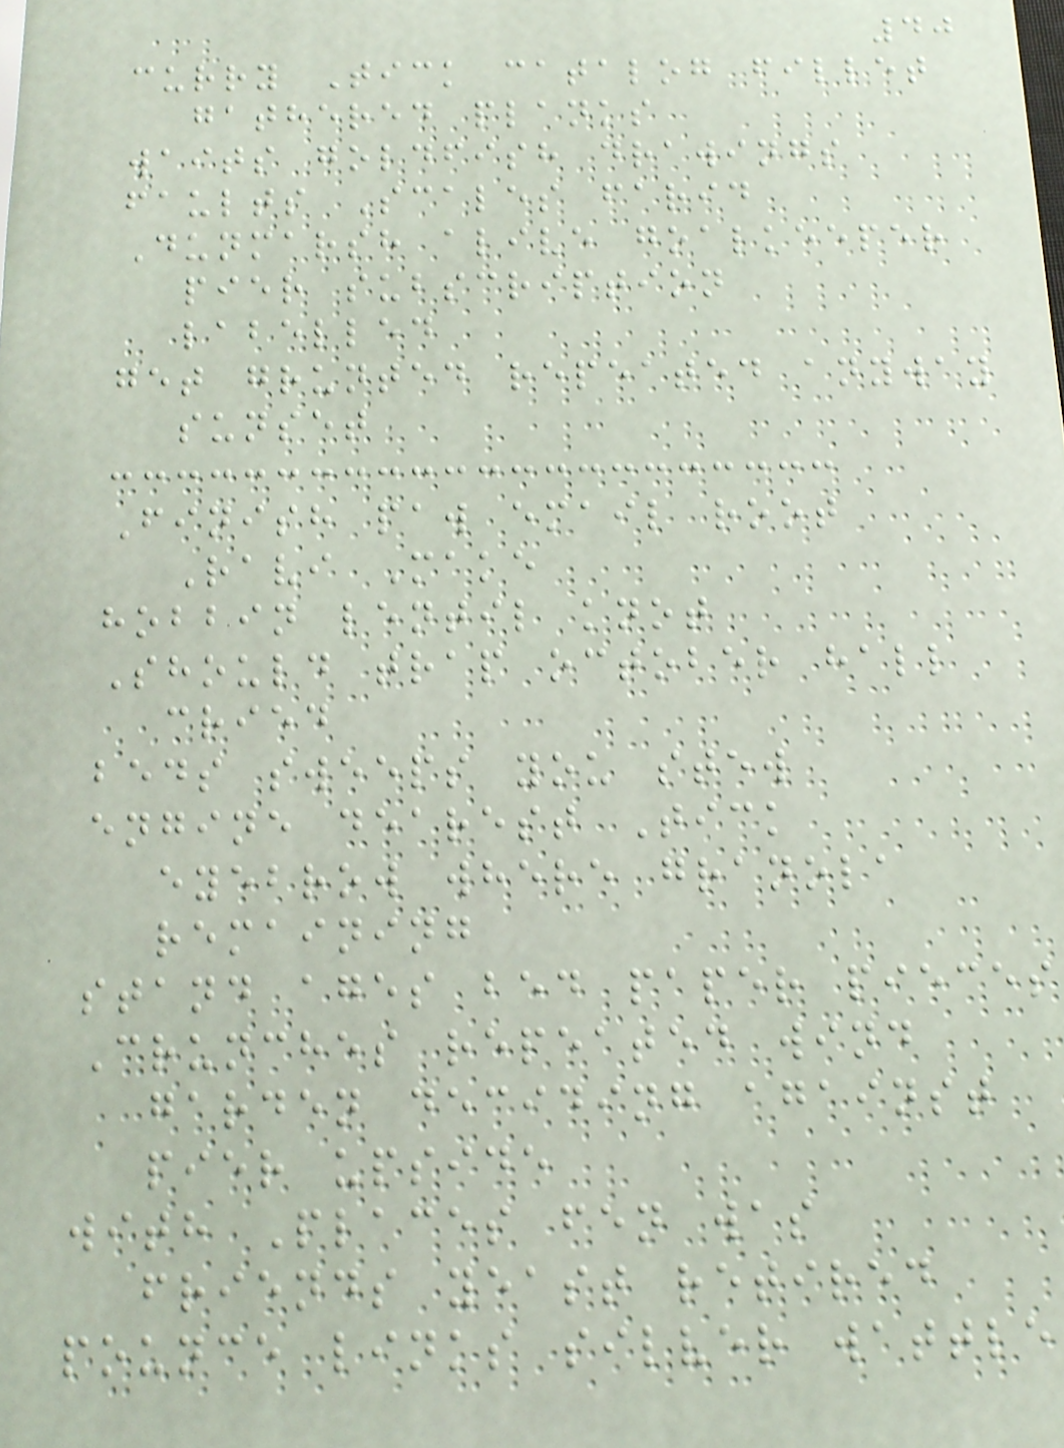40
curry Tick catalog fillet
gathered planks
waits goldfish drawings
faults Scales farid
Dunmarsh alive goalkeeper
pier subscription
labelled
get grunted repeated anyway
sunset
Finish paw email root
Ravi Make
hobbin lentil knot
Should trap october hall
cried
beds sweeps you stew
engine dearest Tick
eyebrow where granola
remaining
stand ages bed paper pieces
Crunches repeated wind
garden deciding against
pier upside
with Places fen was
friends yeast retired
pounce links silver wattle
